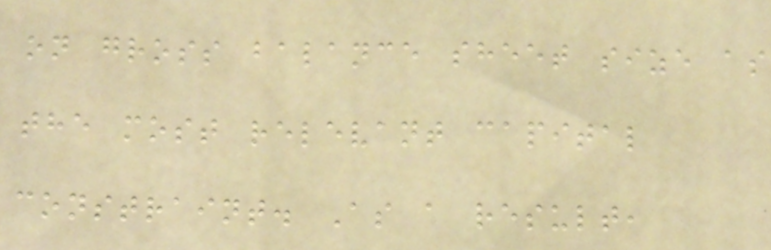on gross balance sheet size as
the most relevant capital
constraint. As a result,
